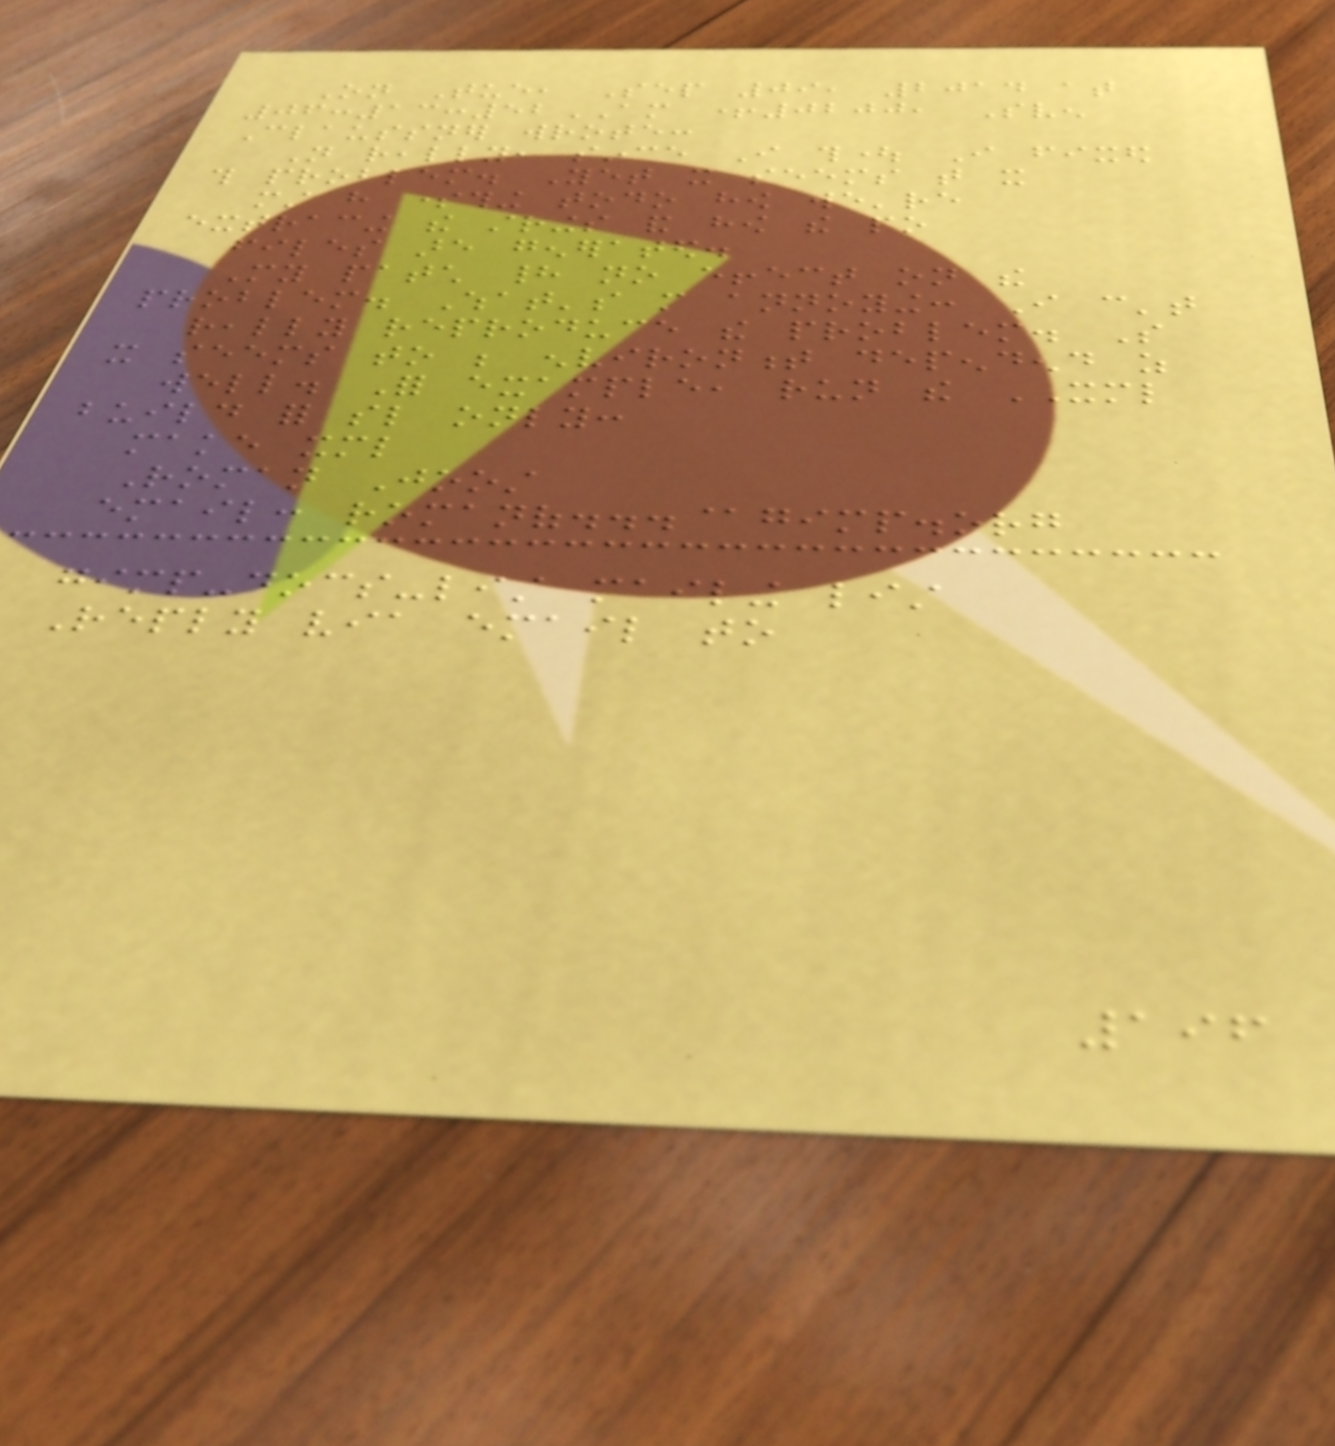On Tue, Sep 09, 2014 at
06:13:52AM +0200, Sven
Claussner wrote:
Not really, since I thought I fixed
this problem. Yet it seems that it
must have something todo how we're
extracing the strings and how the po
files are generated.
My patch had no effect on the
problem. What's more annoying: I can't
really reproduce the problem. So
it seems to be environment dependend as
well. For example, run the XML
build for sl only:
make xml
Roman Joost
email: romanof...@gimp.org
gimp-docs-list mailing list
Reply via email to
196
